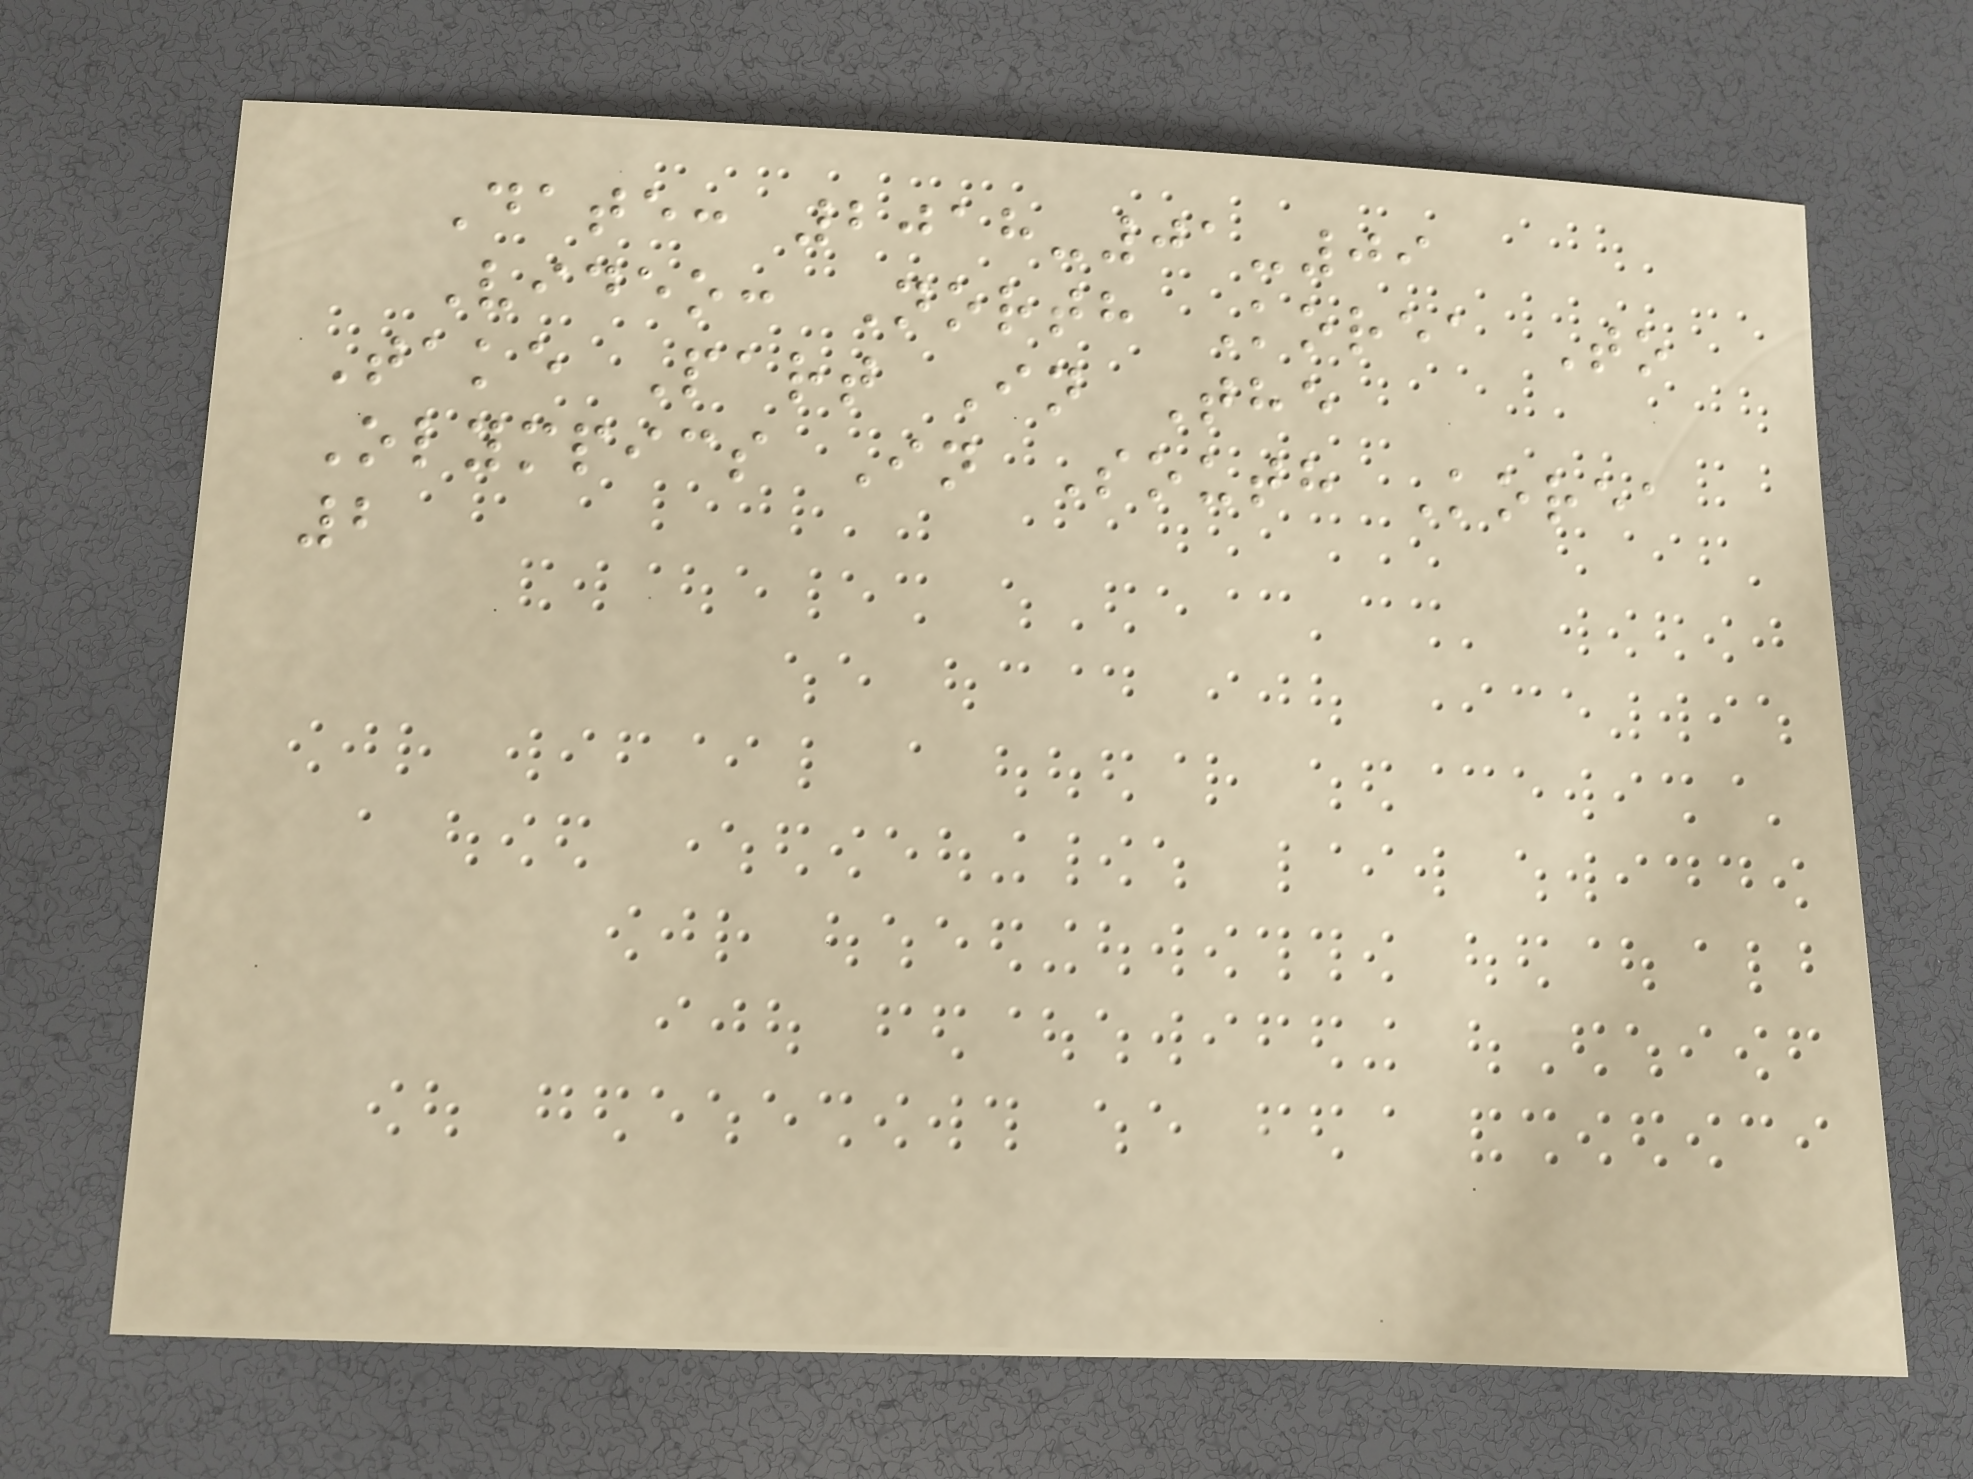Date: 2018-01-09
Video: North Korea To
Take Part In The
Olympics In South Korea
2
